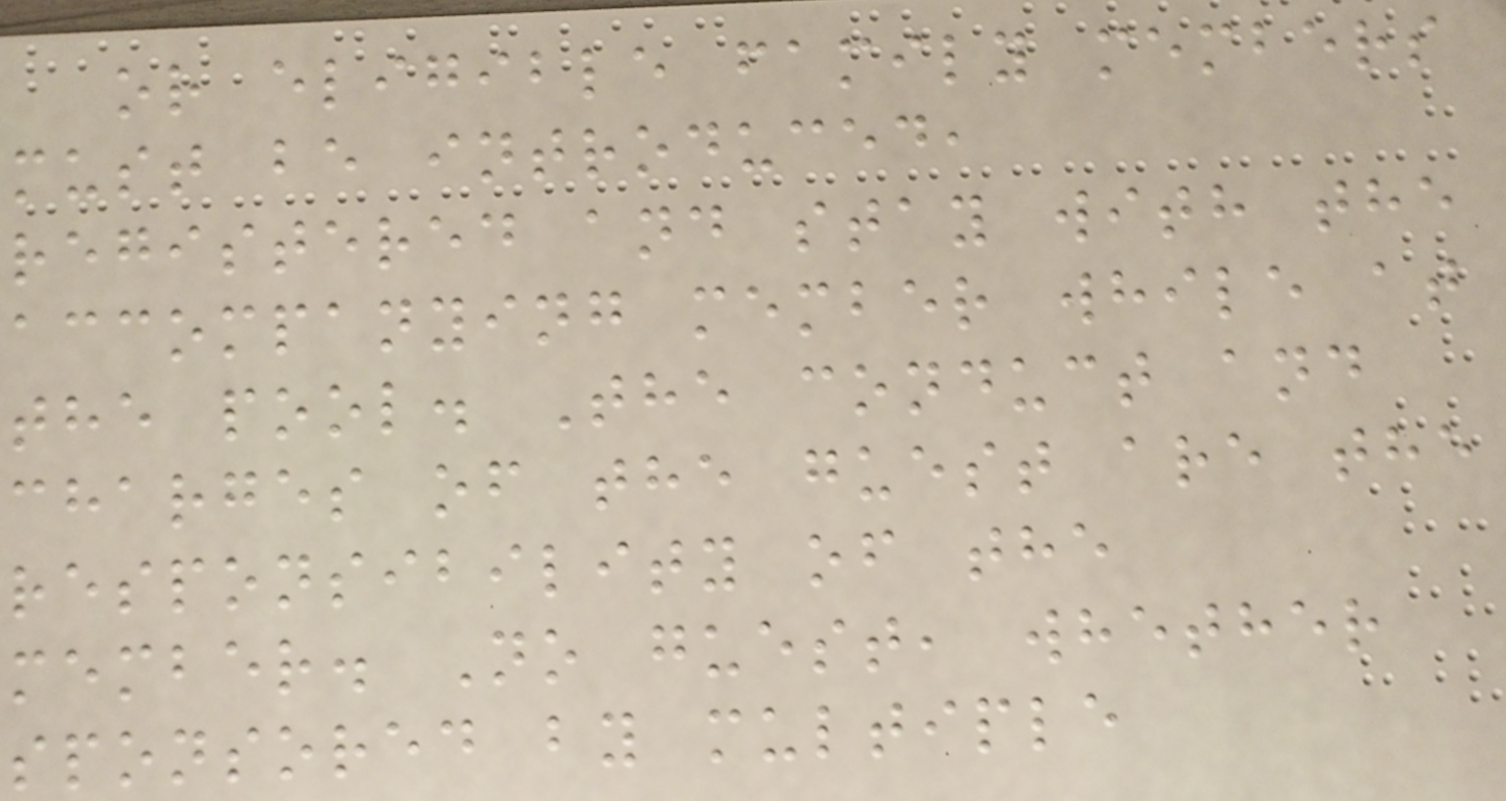or eligible family members
must be introduced,
registered and stay with the
accompanying member while at
the pool. The conduct and
charges of the guest are the
responsibility of the
member. No guest, whether
sponsored by multiple
